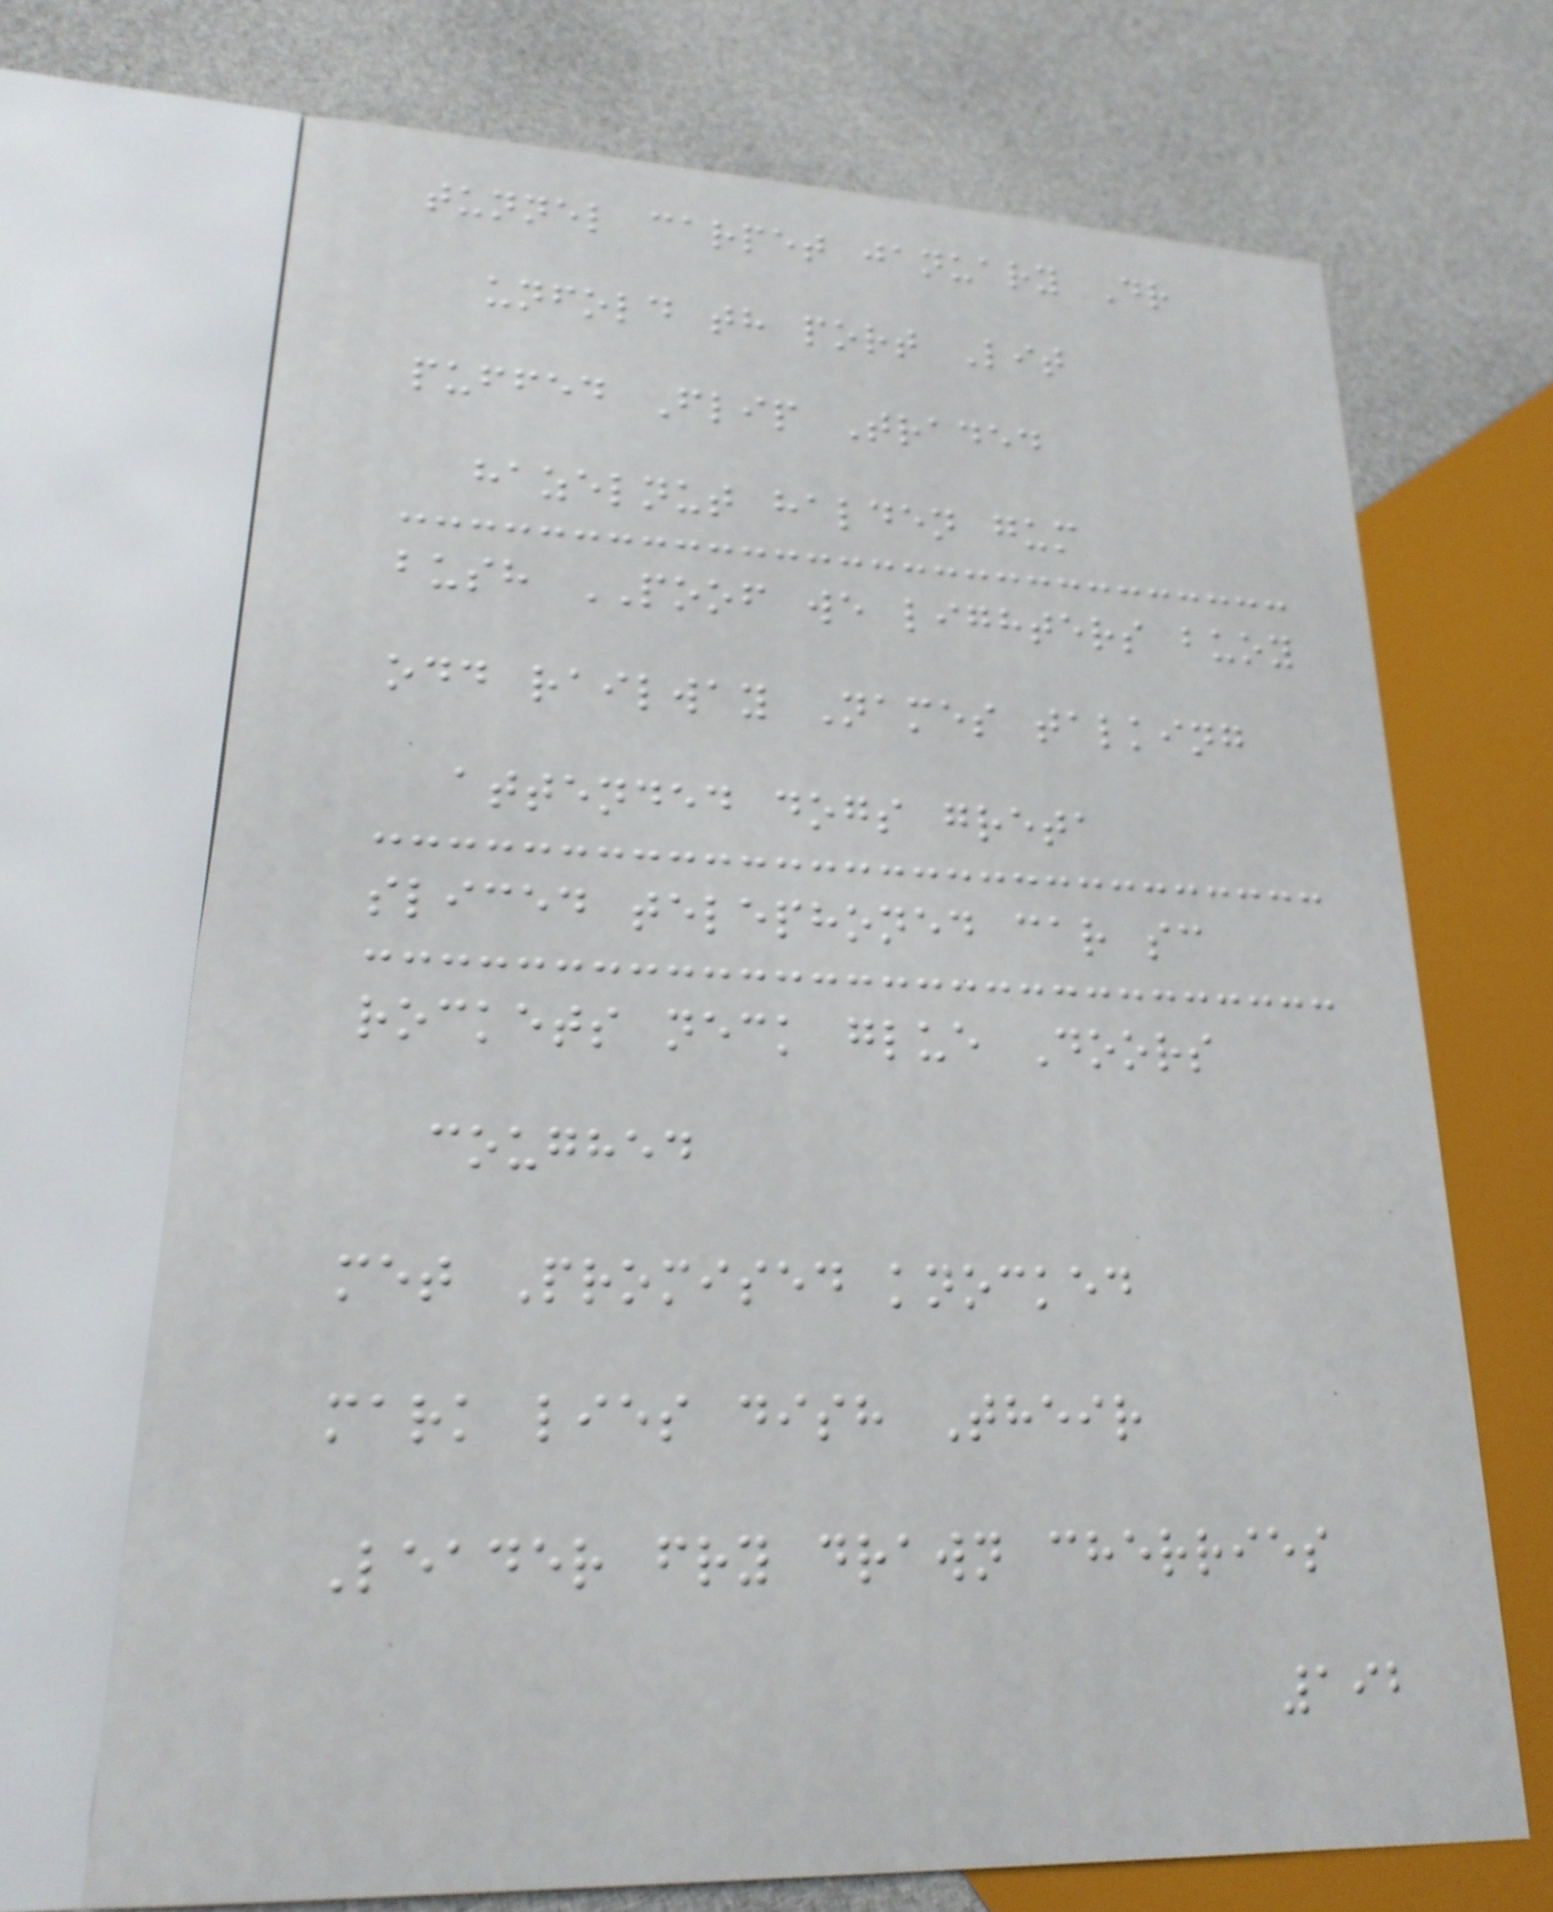tunnel carpet january Dr
unfold th port Lit
puffed Flip Traded
hazelnut halden gum
bush POOF we lighters buoy
odd railway Names talking
attended dogs greta
sliced telephoned car sc
rockets neck glue Doors
coughed
met Promised knocked
mark lies dish Their
Leader fry drawn cherries
192
